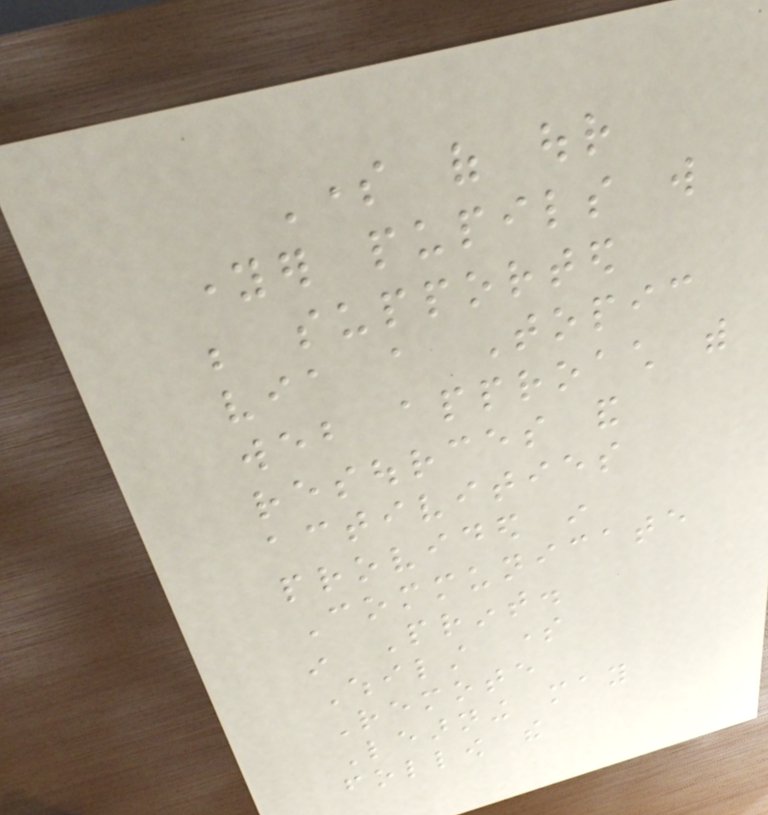Some of our
younger pupils will
be supported
via a Topic
web approach with
resources and
activities
provided in
Communicate
in Print.
Whilst some
Remote
Learning may
follow the
